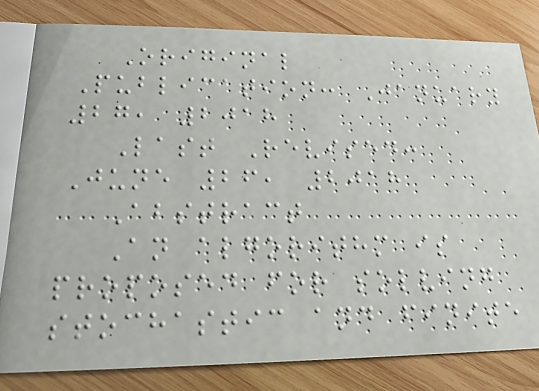Original
Publication: January
27, 2018
Last Revised:
June 26, 2018
Abstract
An algorithm is
proposed for solving
stochastic and finite
